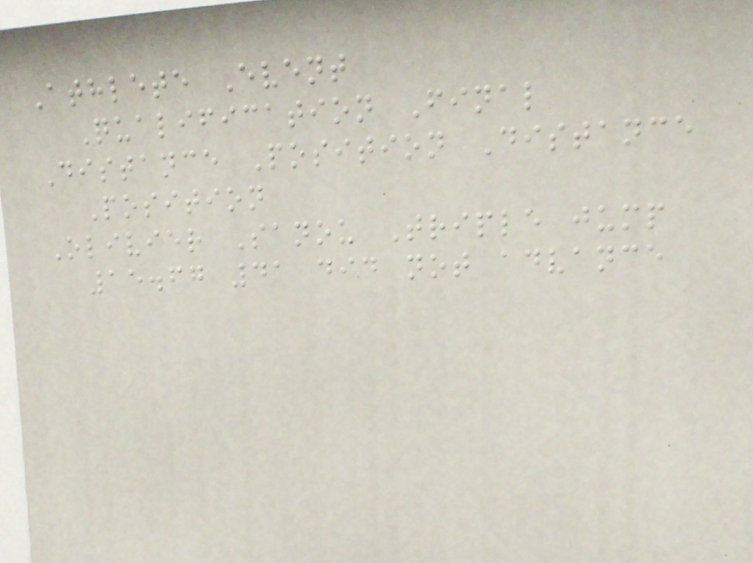Athlete Event
Qualification Final
Distance Position Distance
Position
Olivier Sanou Triple jump
15.67 41 did not advance
